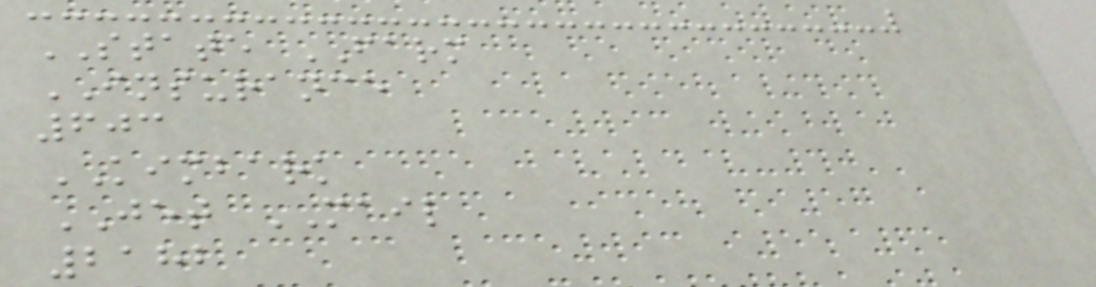STATE FARM
INSURANCE
603
KIMBARK
JET MAIL
2182
